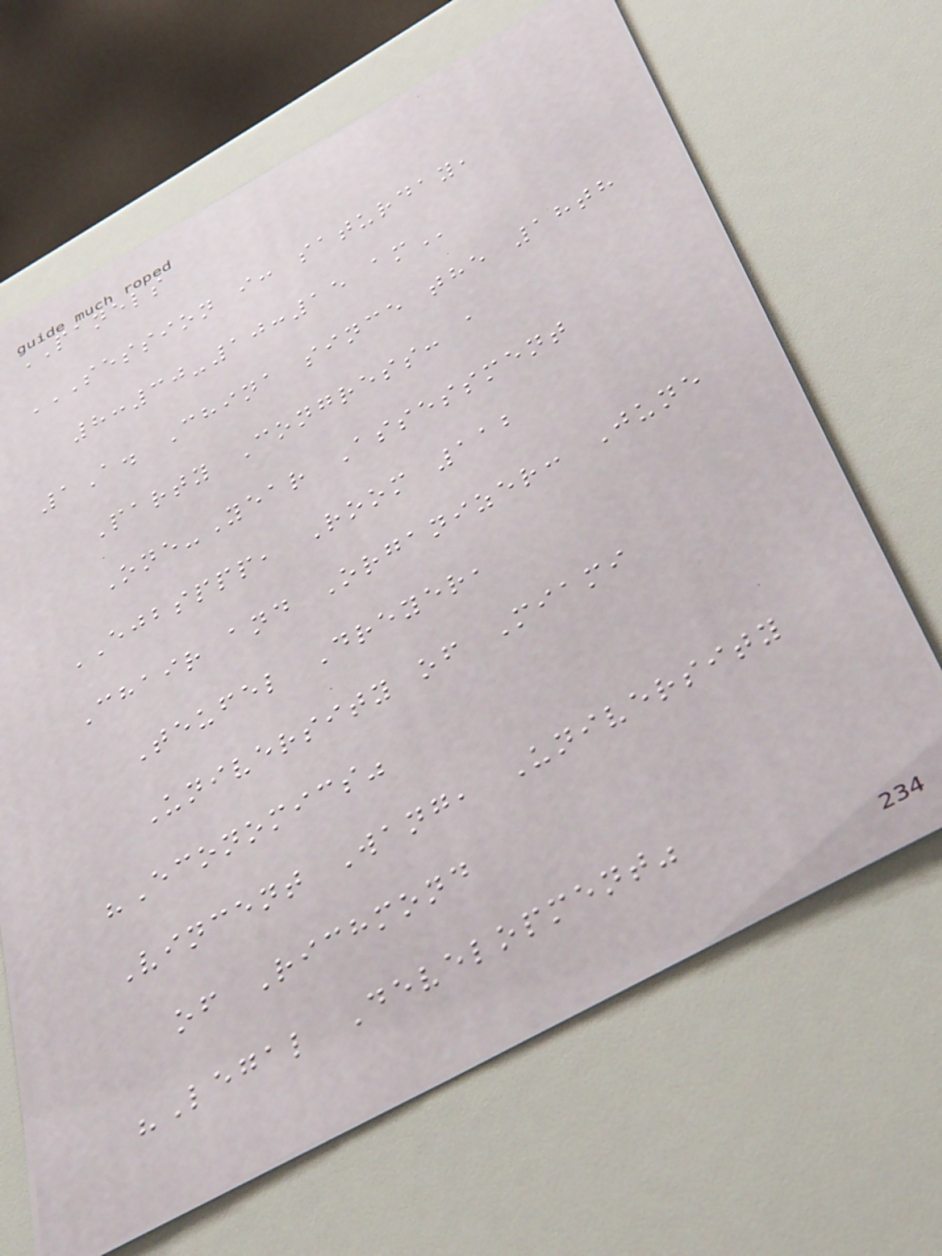PANELS
SESSION I: SATURDAY,
8:30-10:15 AM
1A. China since the 18th
Party Congress: a
One-Year Assessment
EJBSPPP, Room 112
Chair and Organizer: June
Teufel Dreyer,
University of Miami
"Economics"
Vincent Wang, University
of Richmond
"Legal Development"
